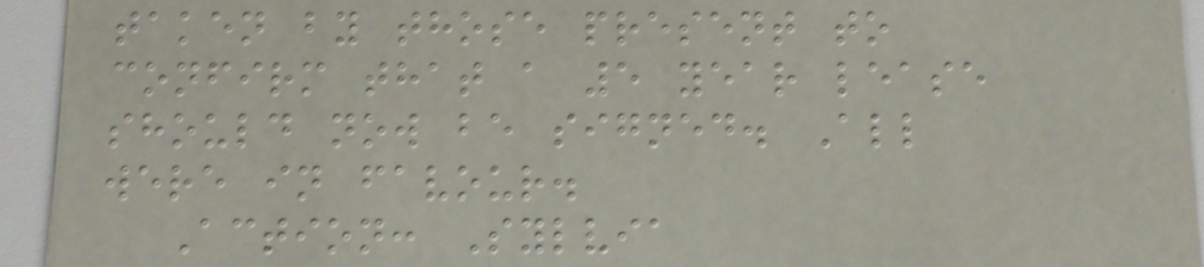taken by those present to
confirm that a 5 year lease
should now be signed. All
were in favour.
Action: Sylvia
